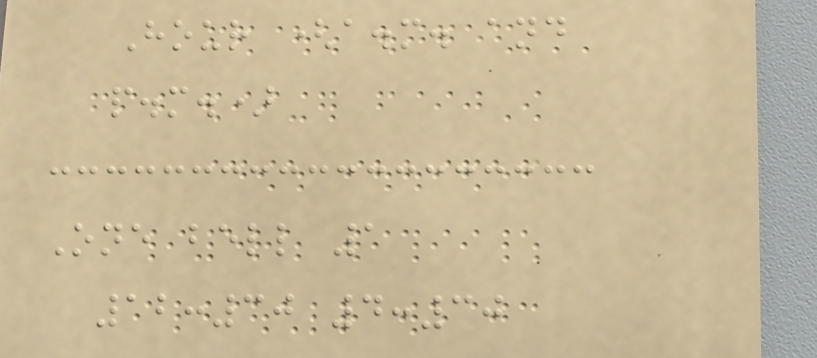Hour (a.m. and
p.m.)
One bell 1
12:30 4:30
